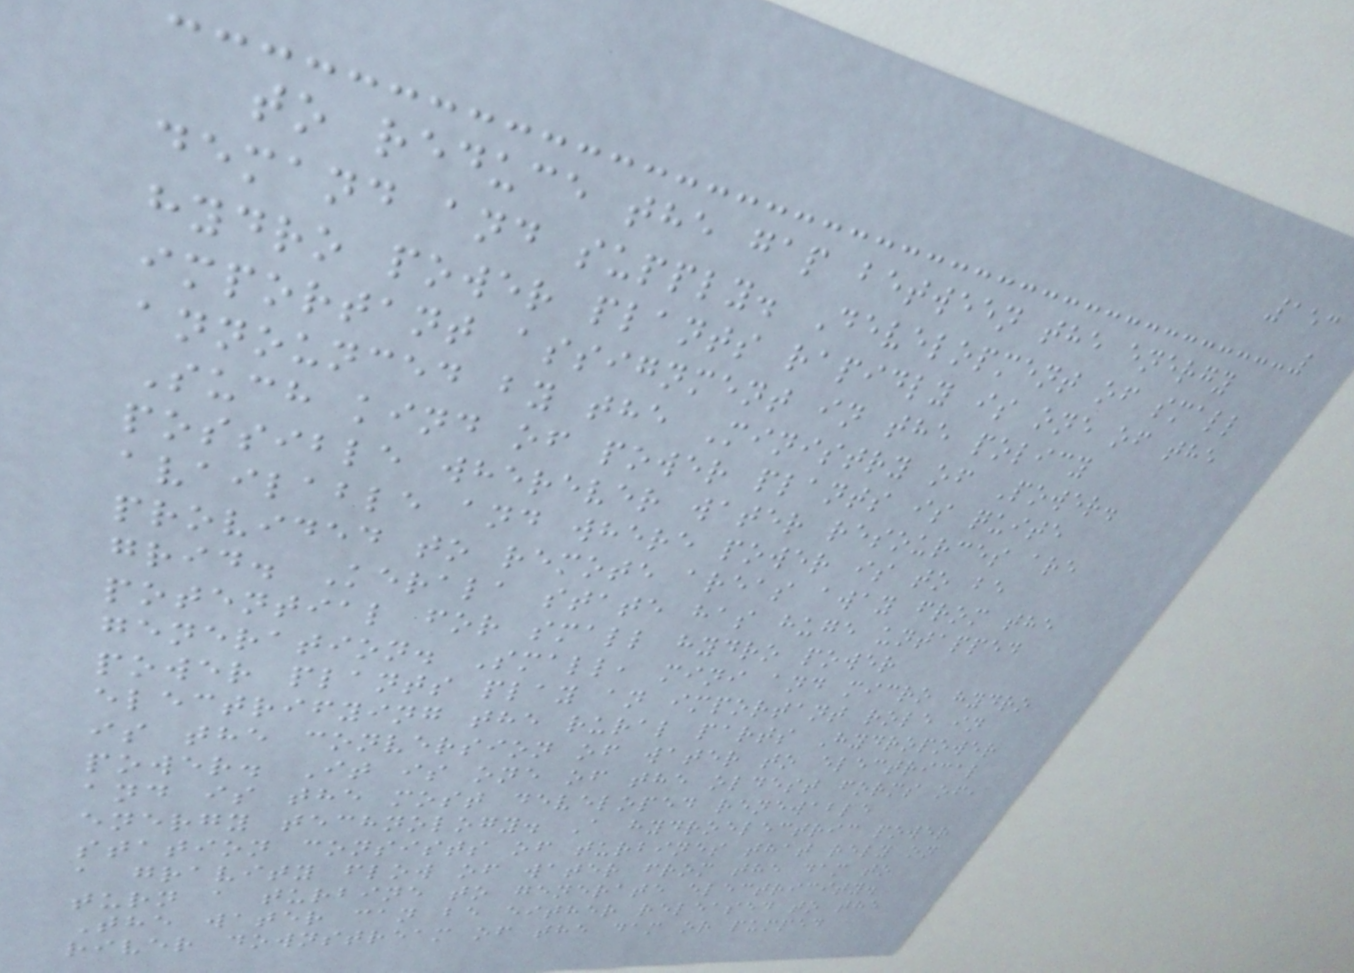153
to reduce the gap between the energy
demand and supply. Development of small
hydro power plants rapidly is one of the
important assignment in the policy
announced by the Ministry of Power.
Such kind of power plants is quite
possible wherever water resources are
available and where power is to be
provided to remote areas away from the
grid. Kerala state has huge untapped
potential for small hydro power
generation. Small, mini and micro hydro
power plants play an important role in
electrifying the rural parts Hydropower
is the conversion of water to electrical
power. It is one of the oldest forms of,
and is the most developed renewable
energy technology. A hydroelectric power
station consists of turbines that rely on
a gravity flow of water from the dam to
turn a turbine to generate electricity.
The water can be either released to the
river downstream of the dam or pumped
